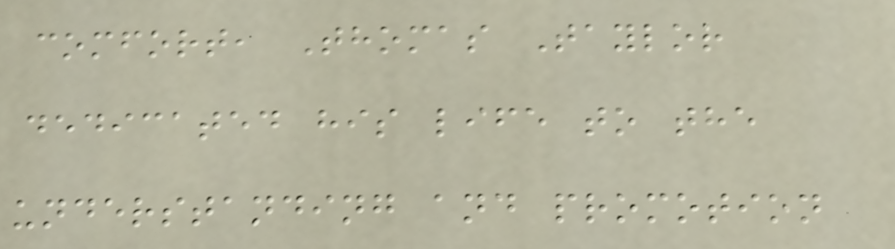comfort, Thomas Taylor
dedicated his life to the
understanding and promotion
